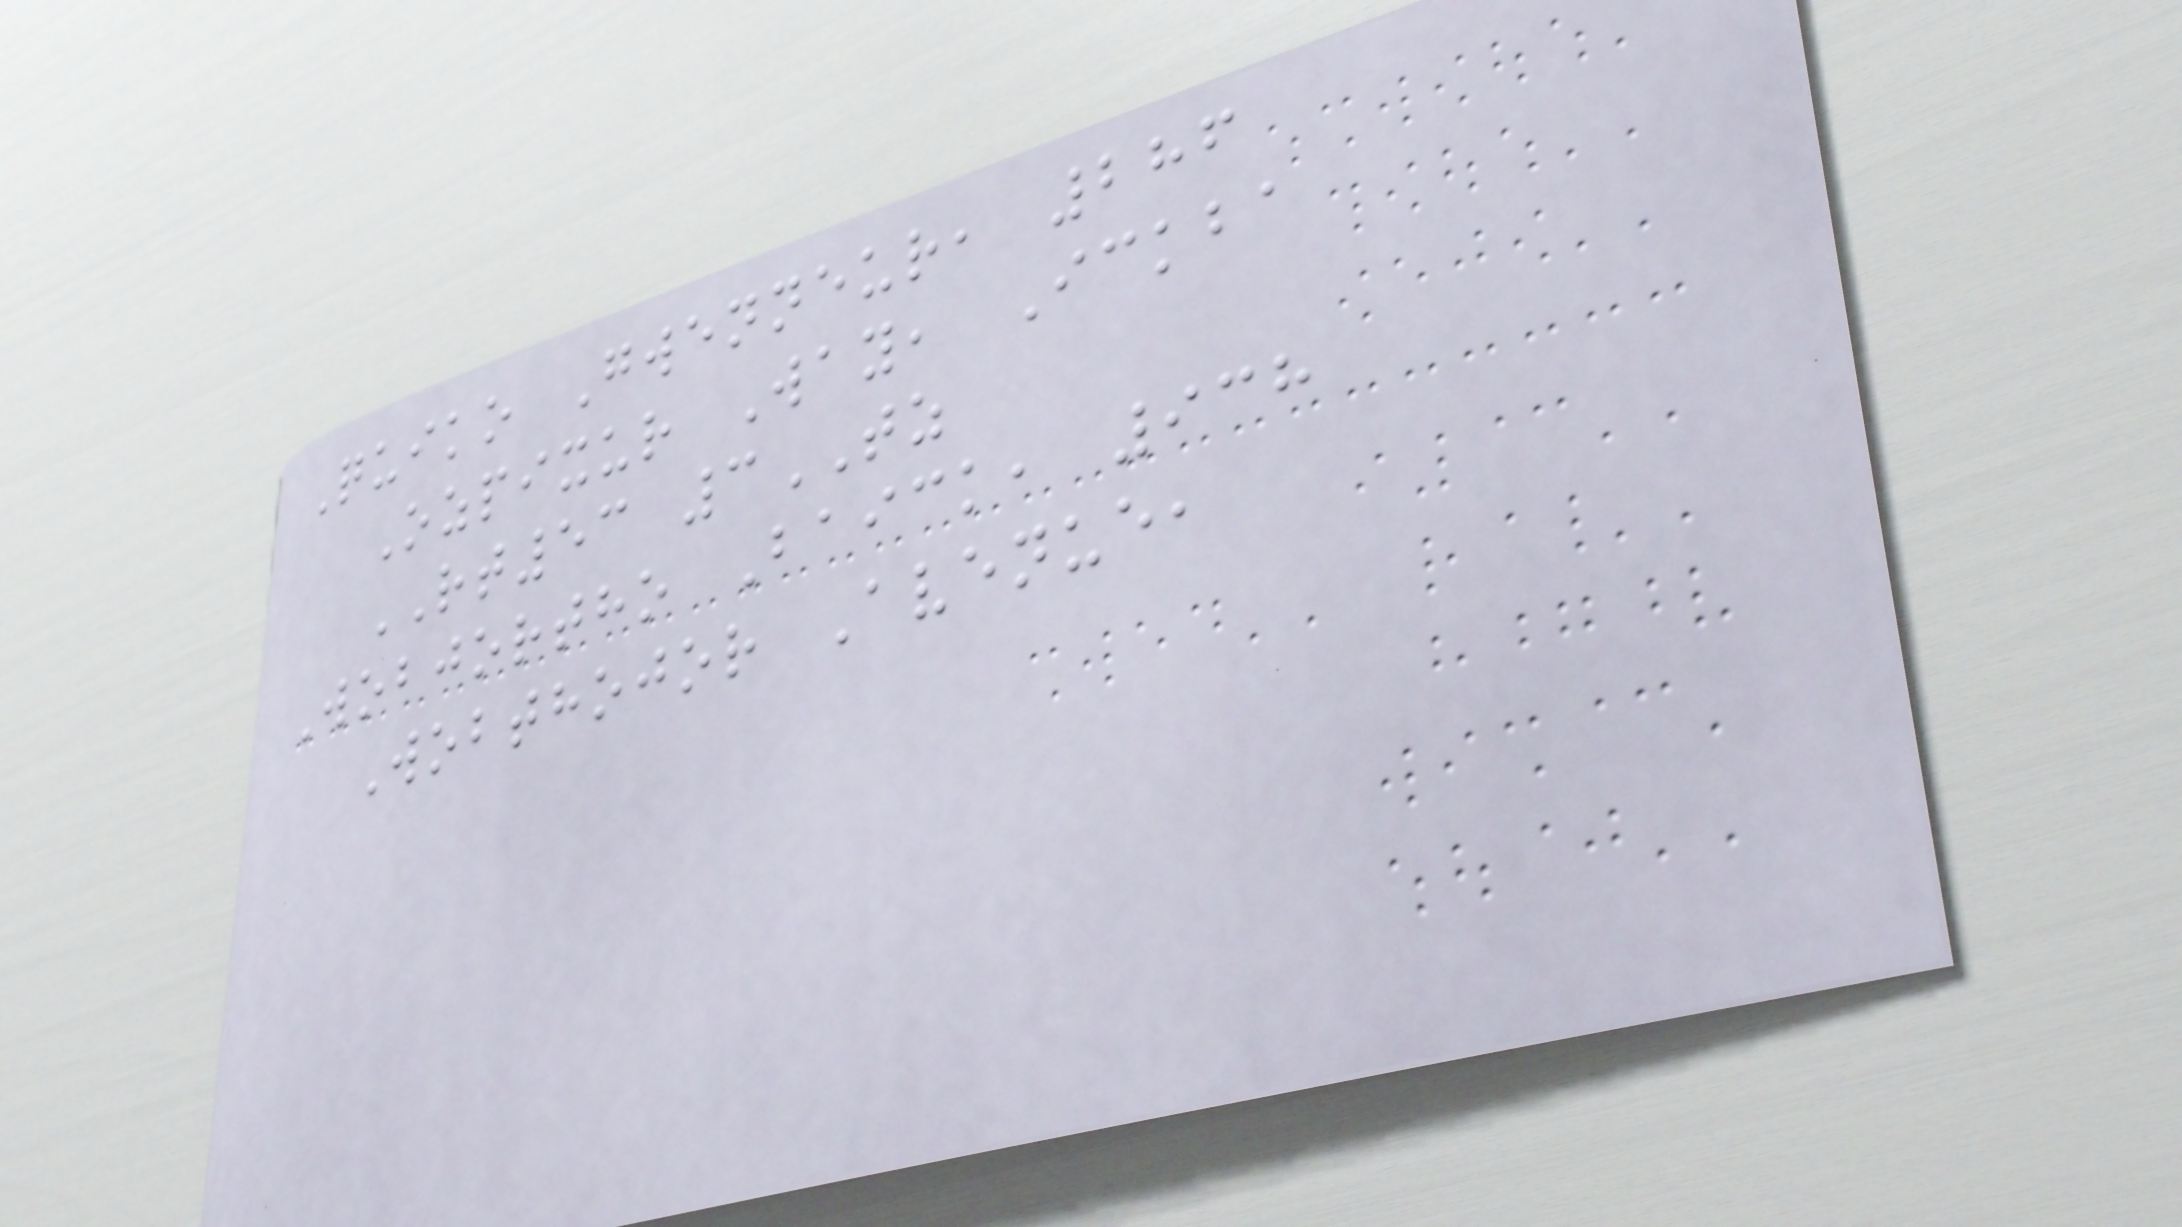Quiko Gwenneur, 286
Ozpixur Way, Ickba
RT53 3TZ
Wobjortho Baick, 938
Wobthojor Avenue,
